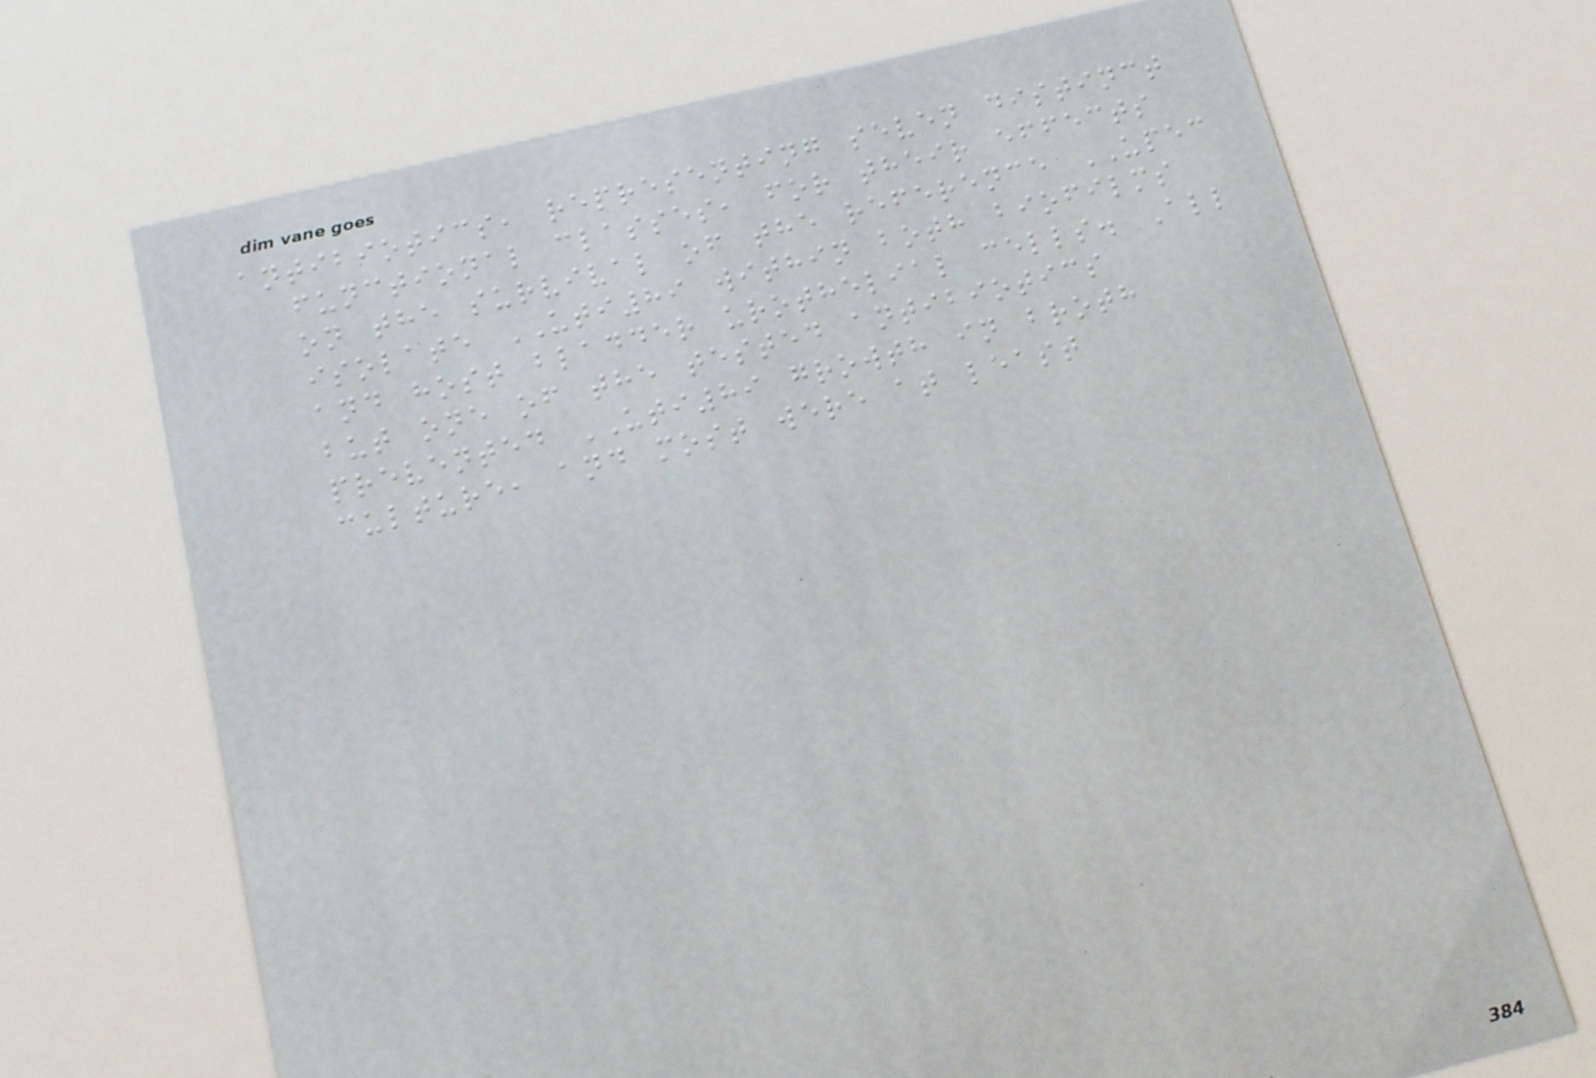antibiotics, representing seven distinct
functional classes, for their effects
on the survival of the reference UPEC
isolate UTI89 within both biofilms
and host bladder urothelial cells. All
but one of the tested antibiotics
prevented UTI89 growth in broth
culture, and most were at least
